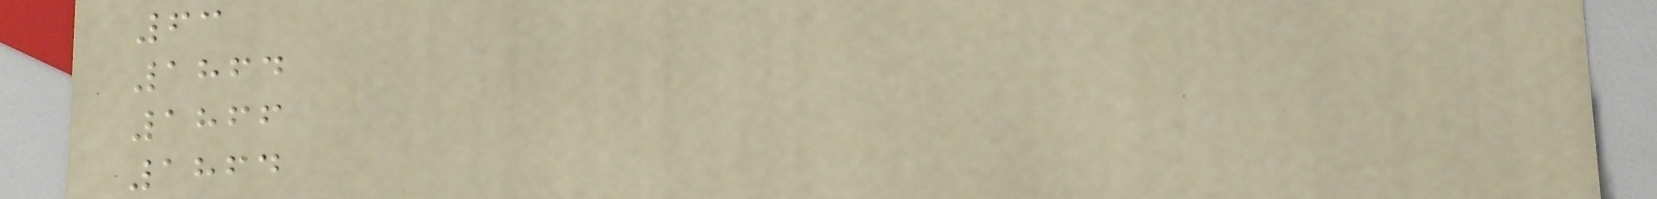63
1864
1866
1864
